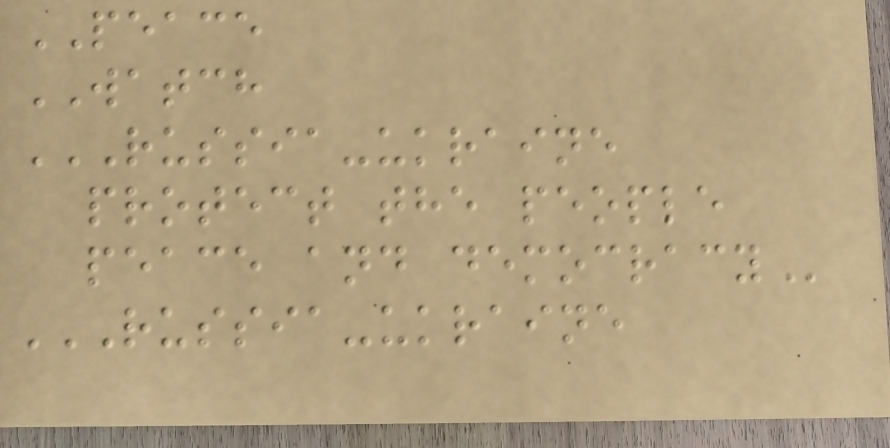PEACE
WATCH
RUSSIA-UKRAINE
PROTECT THE PEOPLE
PEACE AND DEMOCRACY
RUSSIA-UKRAINE
